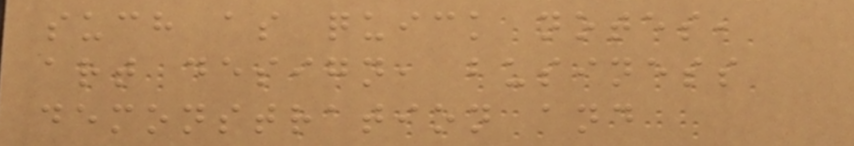such as quick notes,
art design, business
demonstration and
